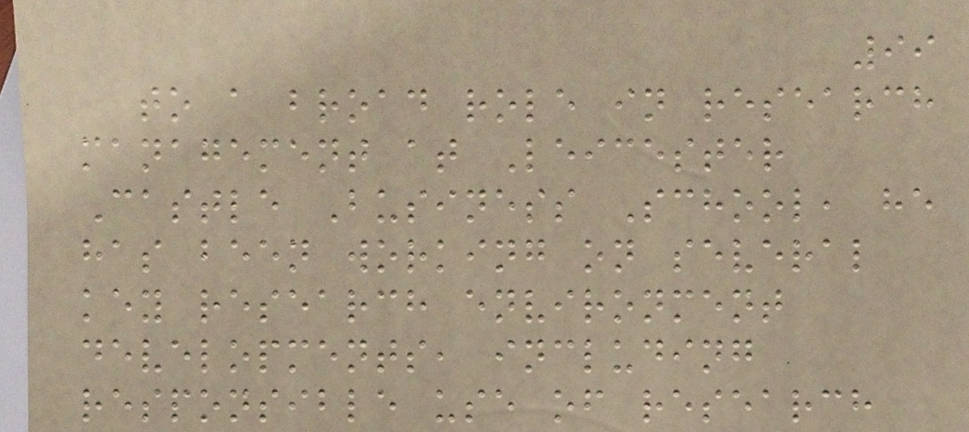99
to a broad role in research
management at Leicester
Castle Business School, he
has been working on several
key research environment
developments, including
responsible use of research
